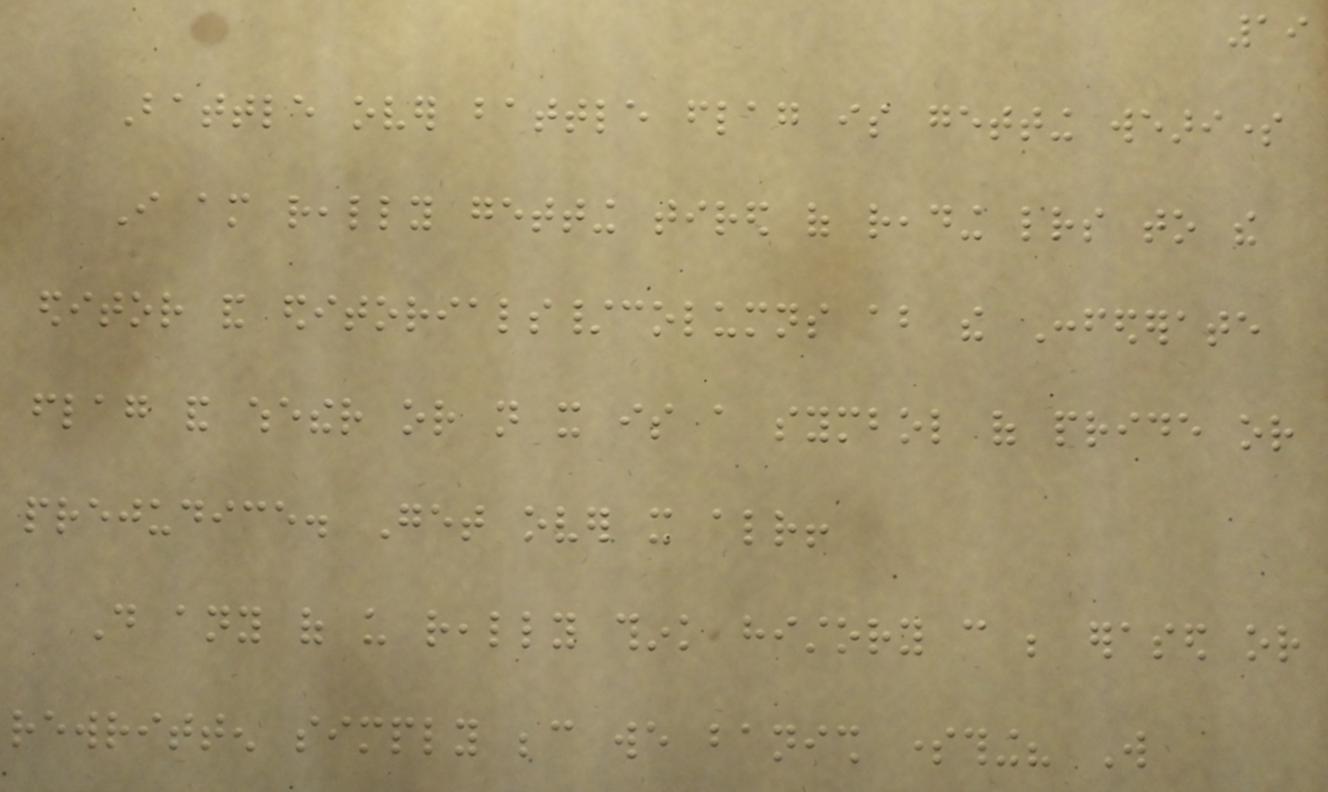19
Battle over battle flag is getting wearisome
I am really getting tired of reading letters to the
editor and editorials/columns about the Confederate
flag and whether or not it is a symbol of pride or
prejudice. Get over it already!
Do any of us really think history can be erased or
rewritten simply because we banish something? Will
